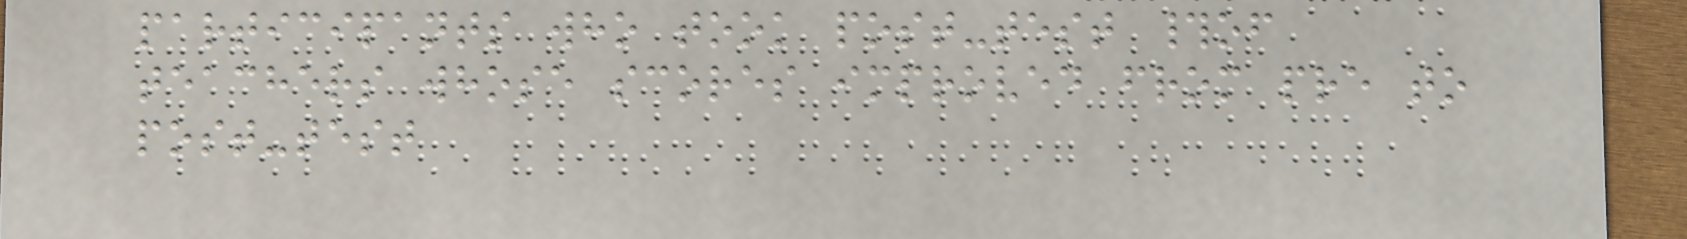participants who took post-test #of
teachers whose scores improved from pre to
post-test
